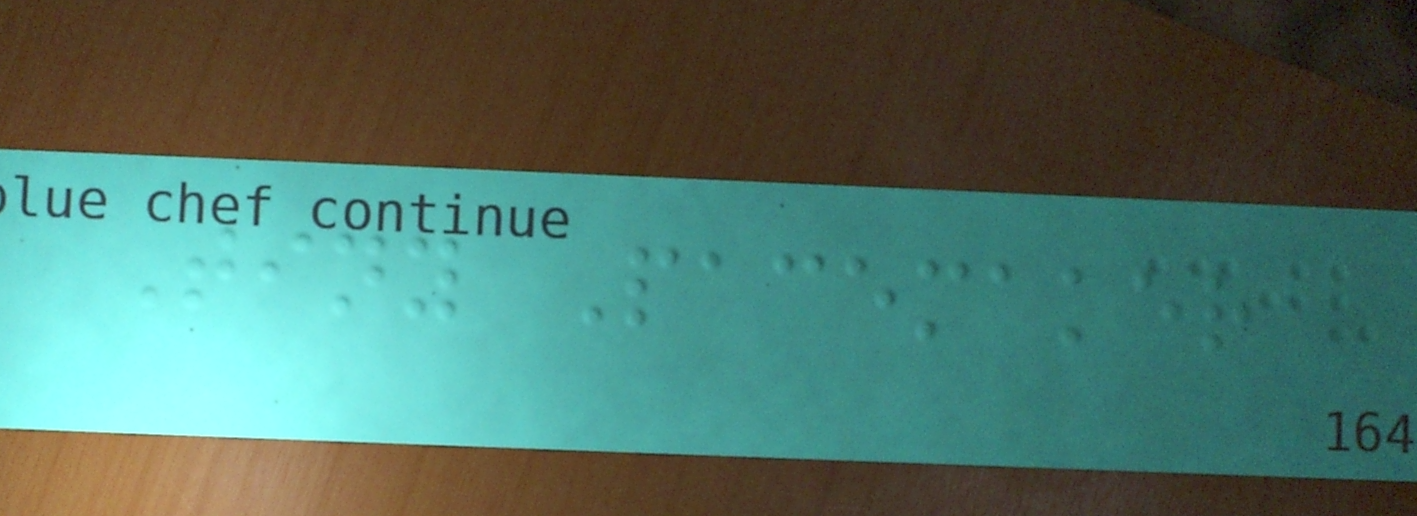Tiny Pacemaker
